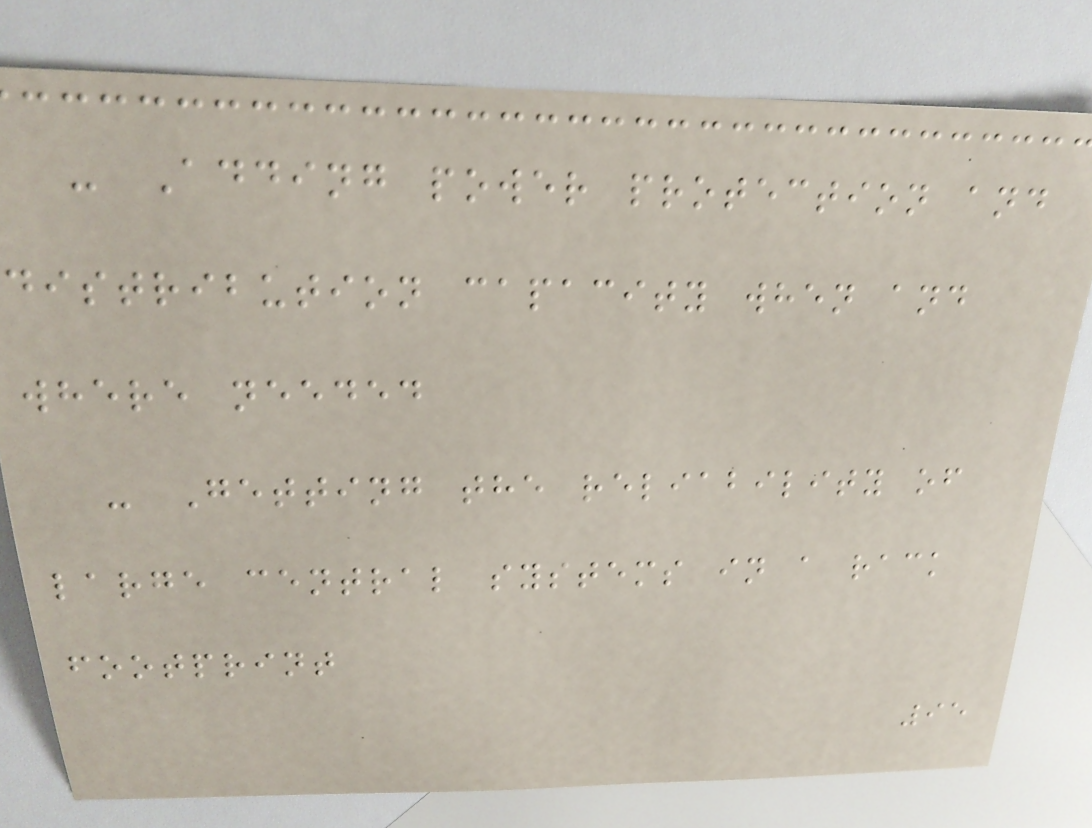- Adding power protection and
distribution capacity when and
where needed
- Getting the reliability of
large central systems in a rack
footprint
95
